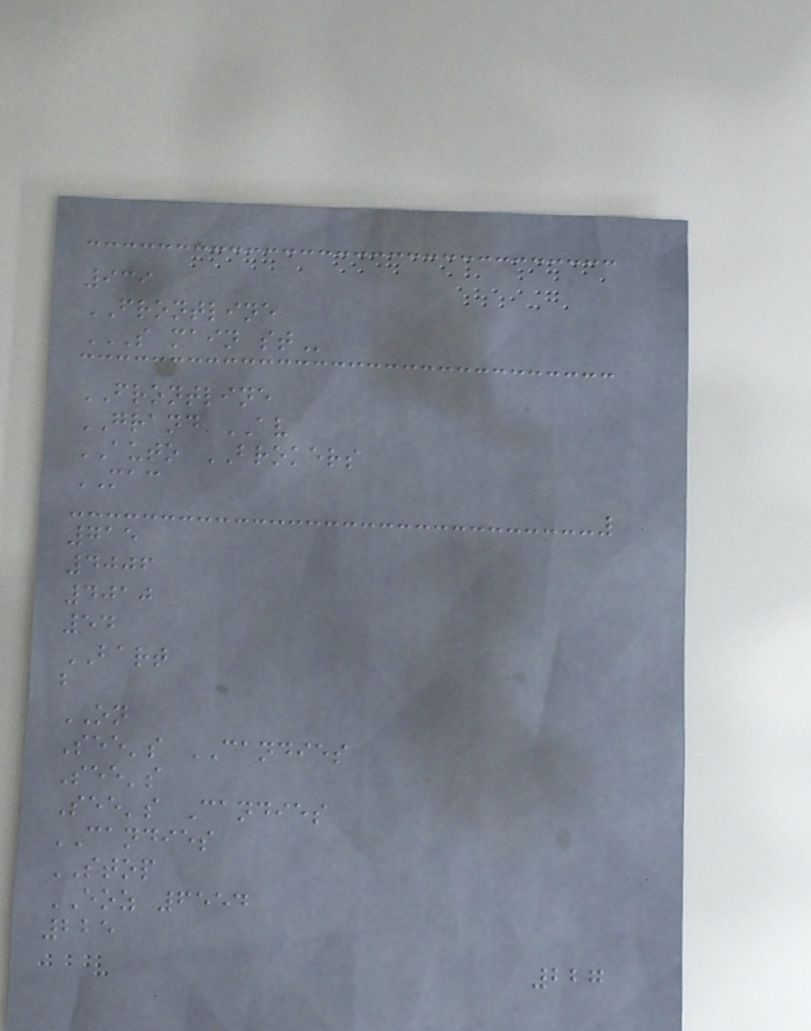939
FRONTLINE
S MAIN ST
FRONTLINE
GRAND AV
AUTO BROKERS
MAC
715
4006
4010
54
BART
b
ON
See's CANDIES
See's
See's Candies
CANDIES
STOP
EOZ 6554
225
227
